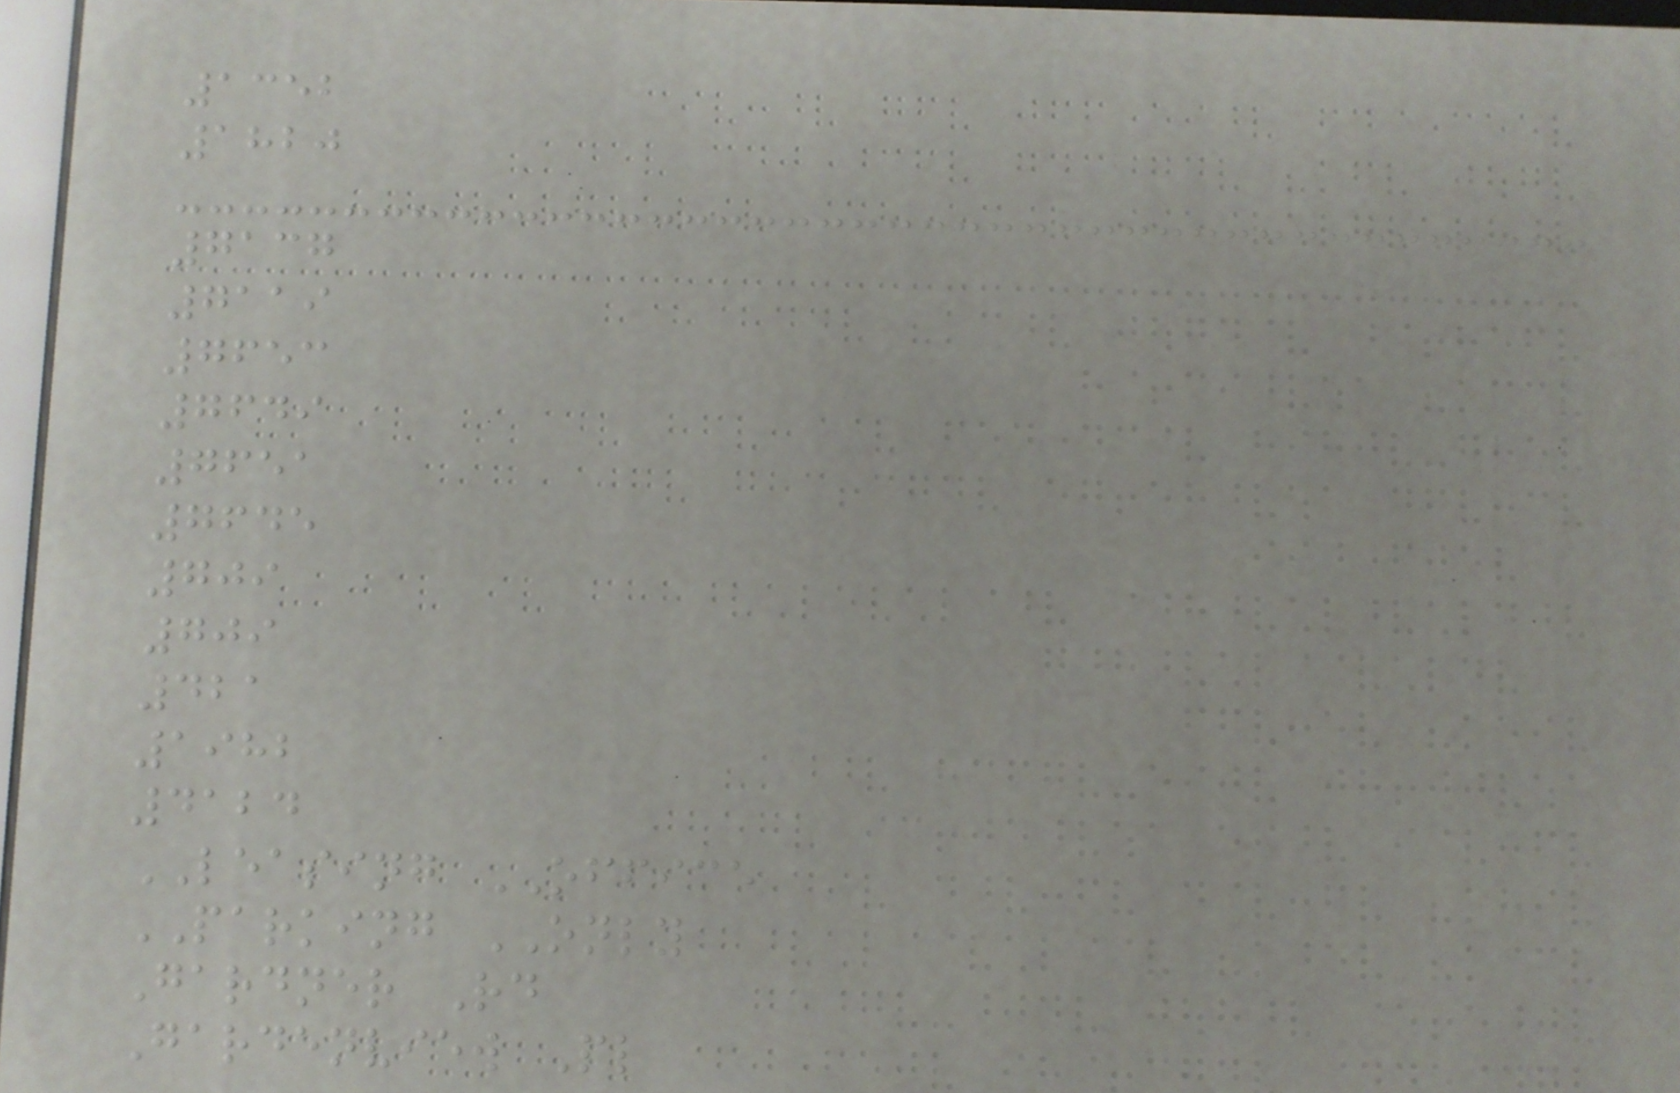1352
1820
7137
7119
7653
7649
7651
7645
709
709
421
1982
4124
LEASING OFFICE
PARKING ONLY
Gardner Rd
Gardenview Pl
